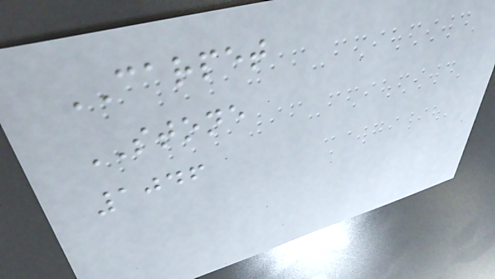CARPET
STONE
1046
